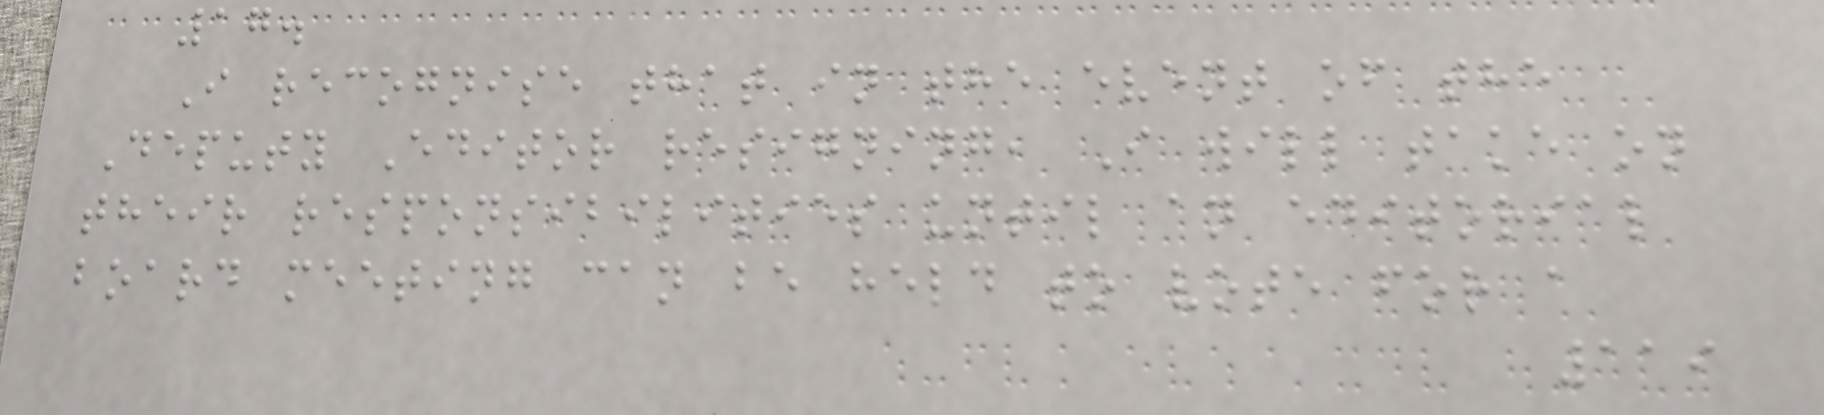17.
I recognise that in the event of the
Deputy Editor resigning, I will take on
their responsibilities until an editorial
board meeting can be held to vote for a
119
